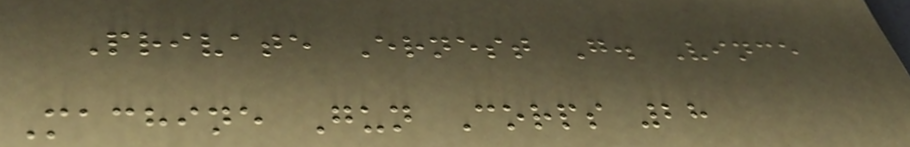Private Ernest G. Vince
Machine Gun Corps 28
